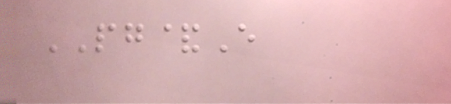PG&E
